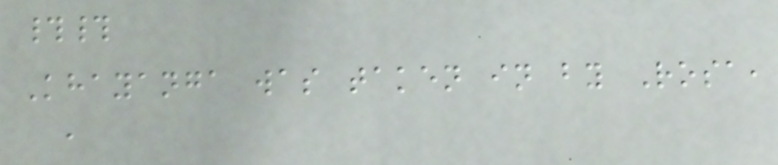##
Khayanga was taken in by Rosa,
a
